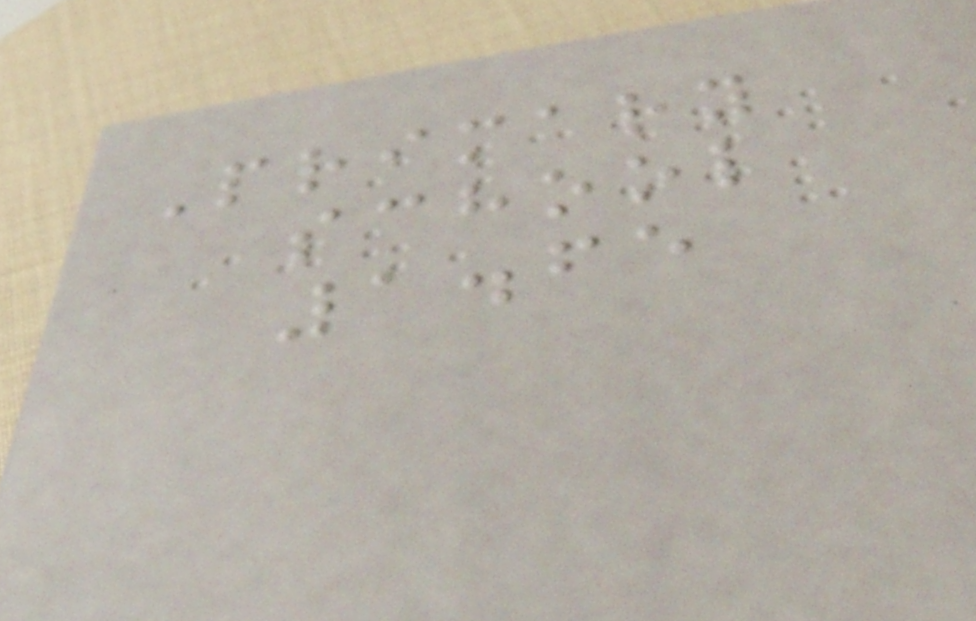Primary
school
1.65
